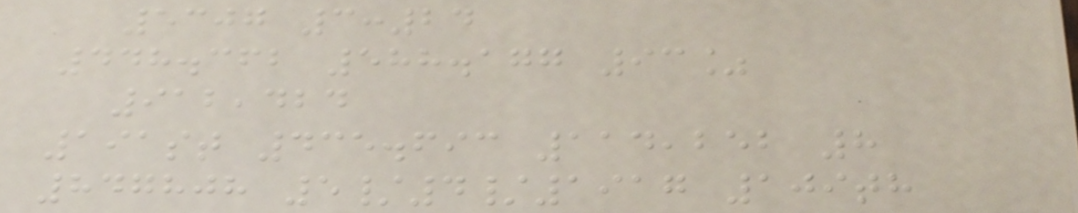5307 3:24
448.362 588.177 93%
912,424
191st 435.693 114,252 8
847808 5/4/1917 109th
